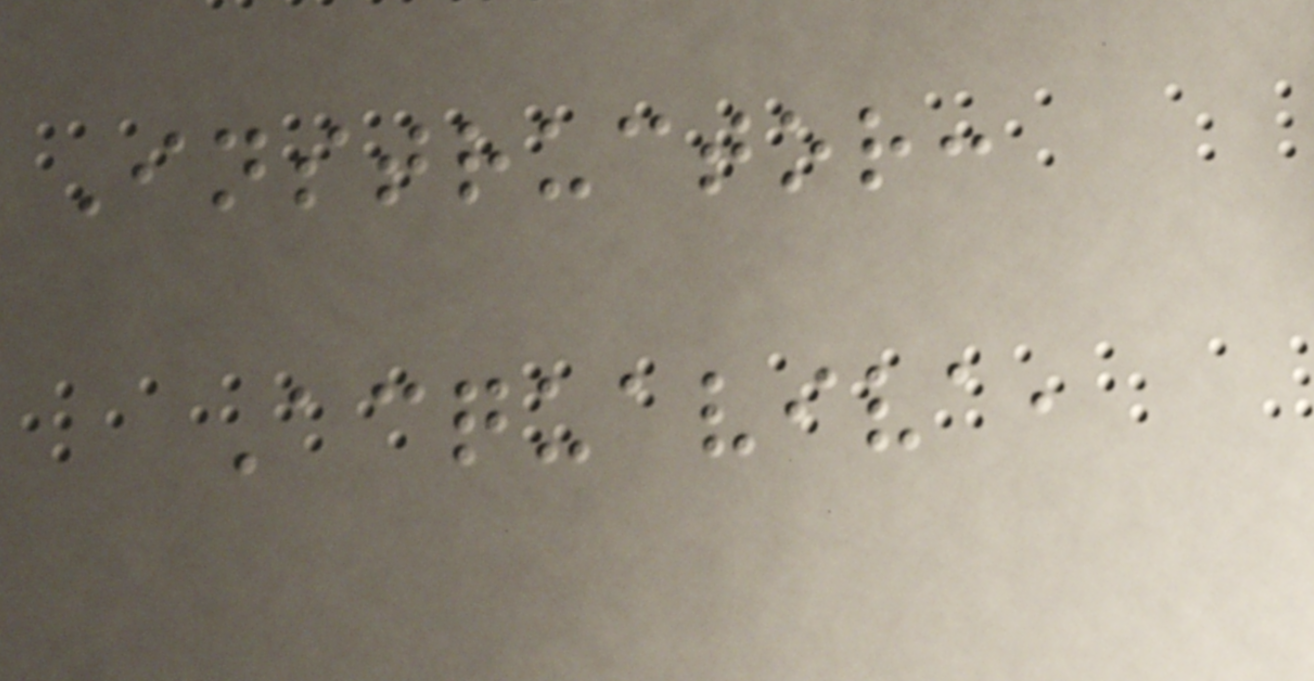Instructor:
Acquaviva,
